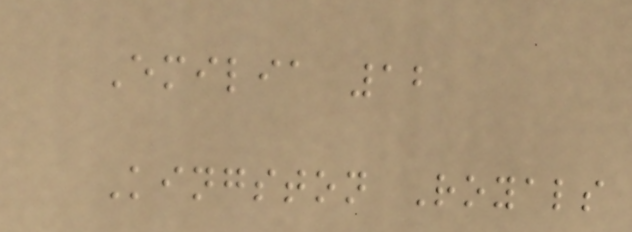Emilia 12
Kingston Royals
